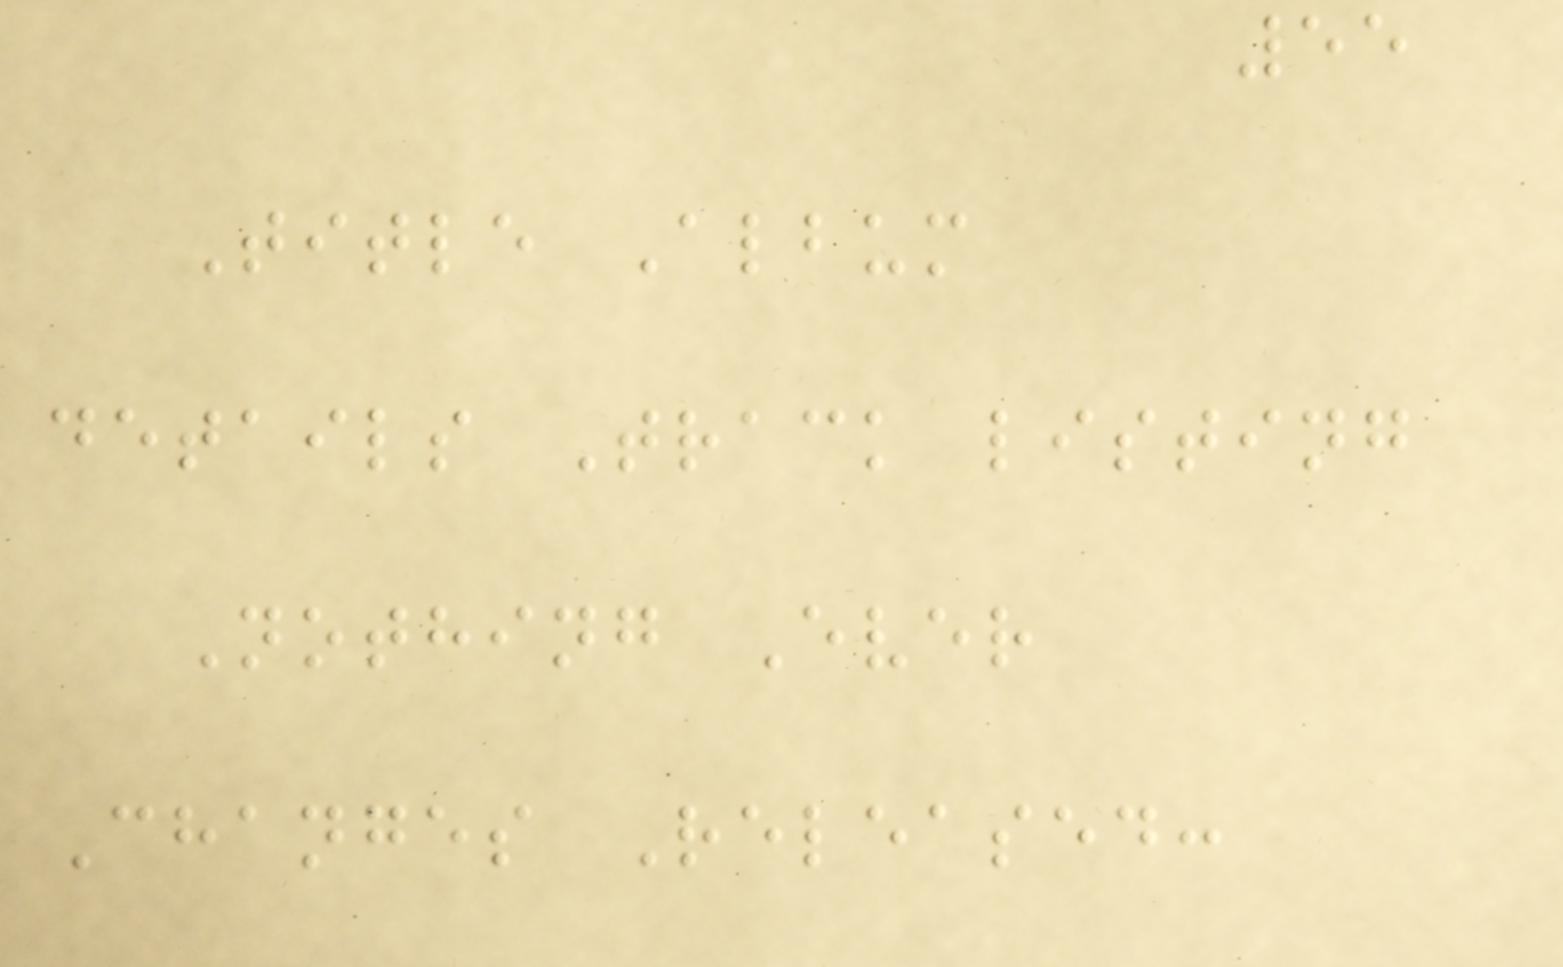55
Title Album
details Track listing
Nothing Ever
Changes Released:
